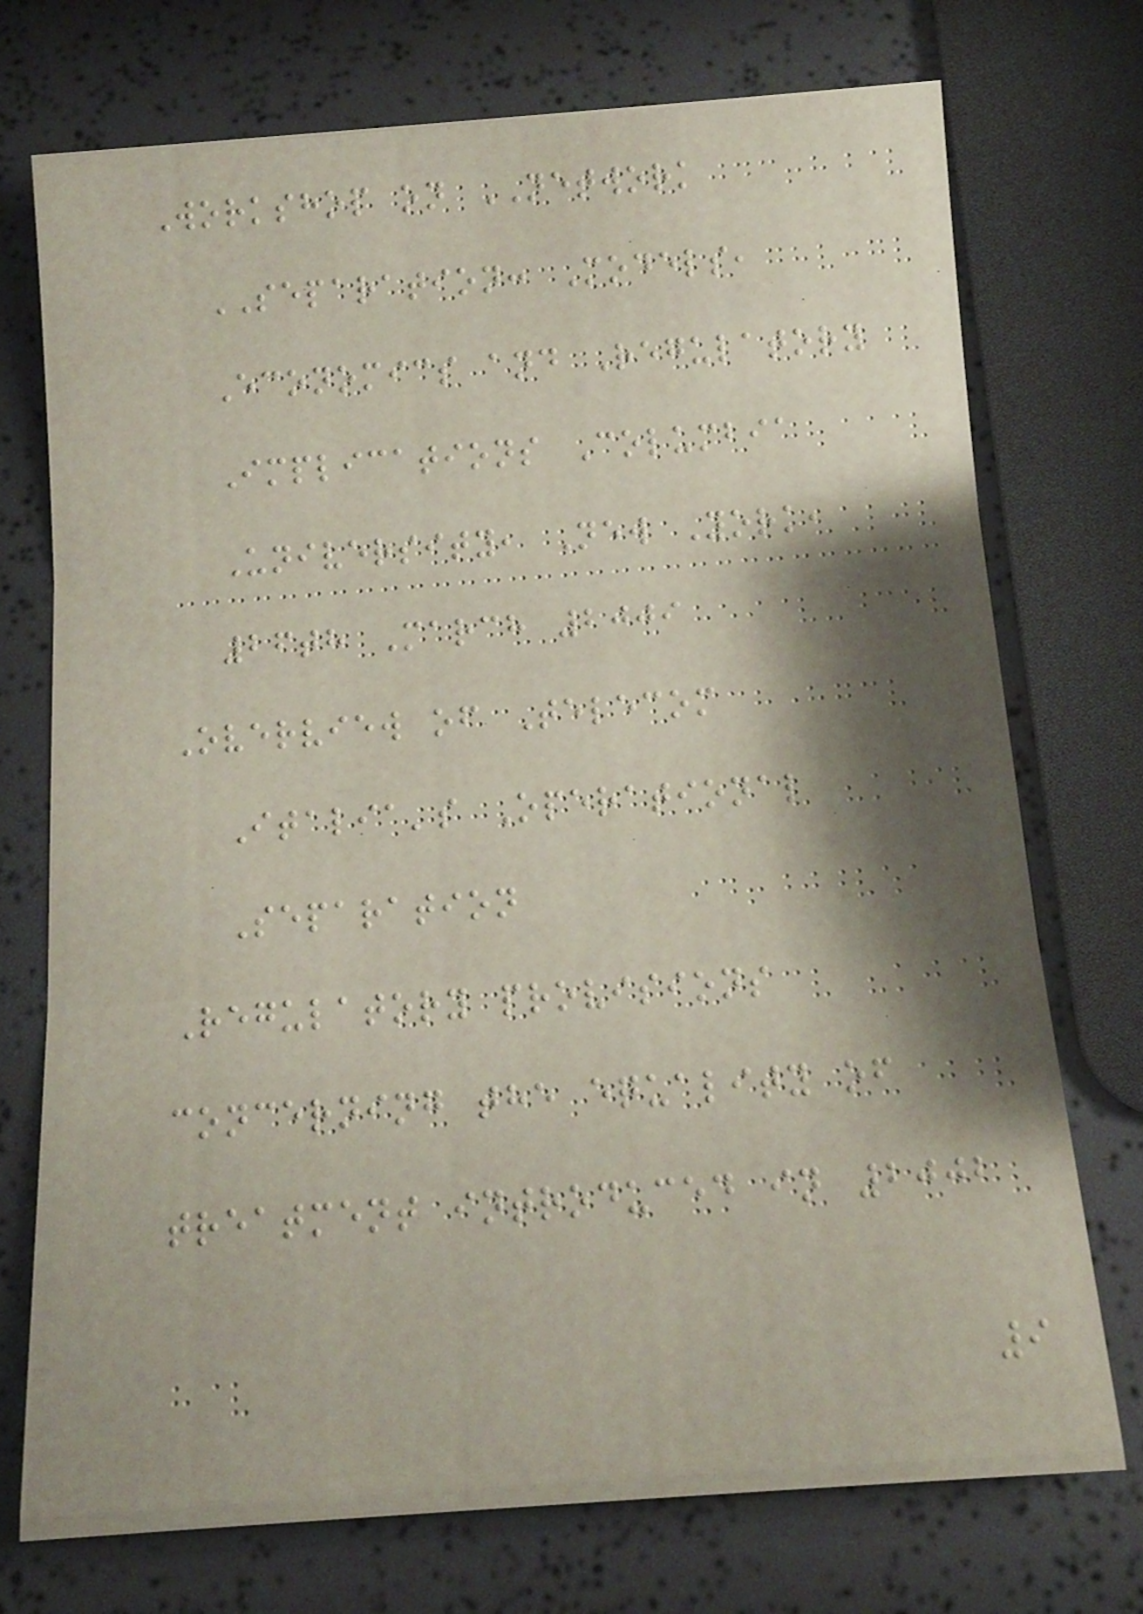Workshop on NETWORK
SEPARATION: Models,
Economics and Regulatory
Implications Columbia
University, New York,
26th March 2009
Overview of Telecom
Italia's Operational
Separation
Regulatory provisions
concerning the equality of
treatment introduced in 2002
9
